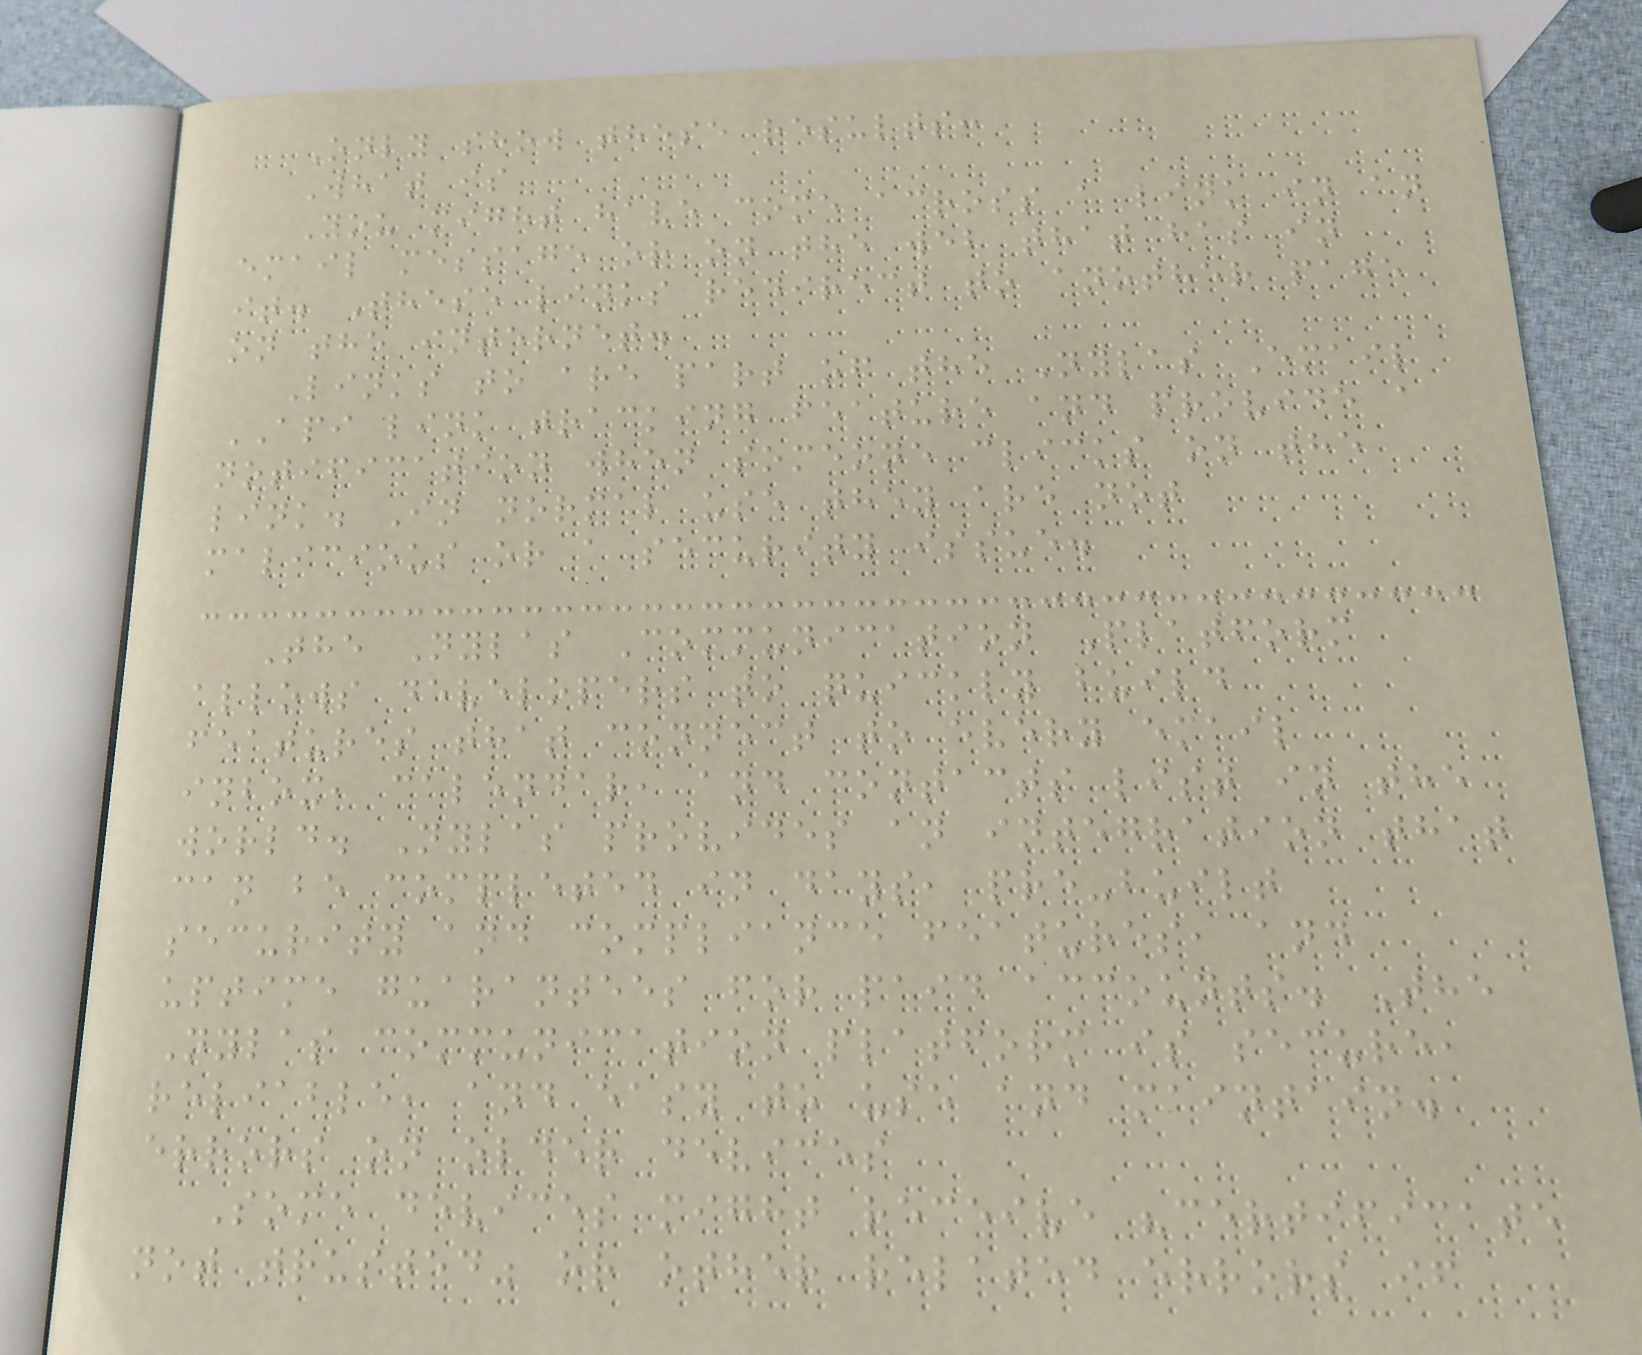Only show these results:
What is
You might have come across a link in an
email message or on the web that has in
it. These links redirect to another page
on the internet.
Links to are part of the Nylas Email
API link tracking feature and provide a
notification when someone clicks on the
link. In normal use they are not
malicious or a security issue.
The Nylas Communication Platform
allows developers to quickly build
features that connect to every email
inbox, calendar, and contacts list in the
world. Nylas provides an integration that
can be completed in days, pre-built
security and compliance features, and
uptime guarantees for paid accounts. The
Nylas communication platform is secure,
reliable, and easy to use and maintain.
errors on older devices
Some devices might receive "certificate
not trusted" or other related errors if
